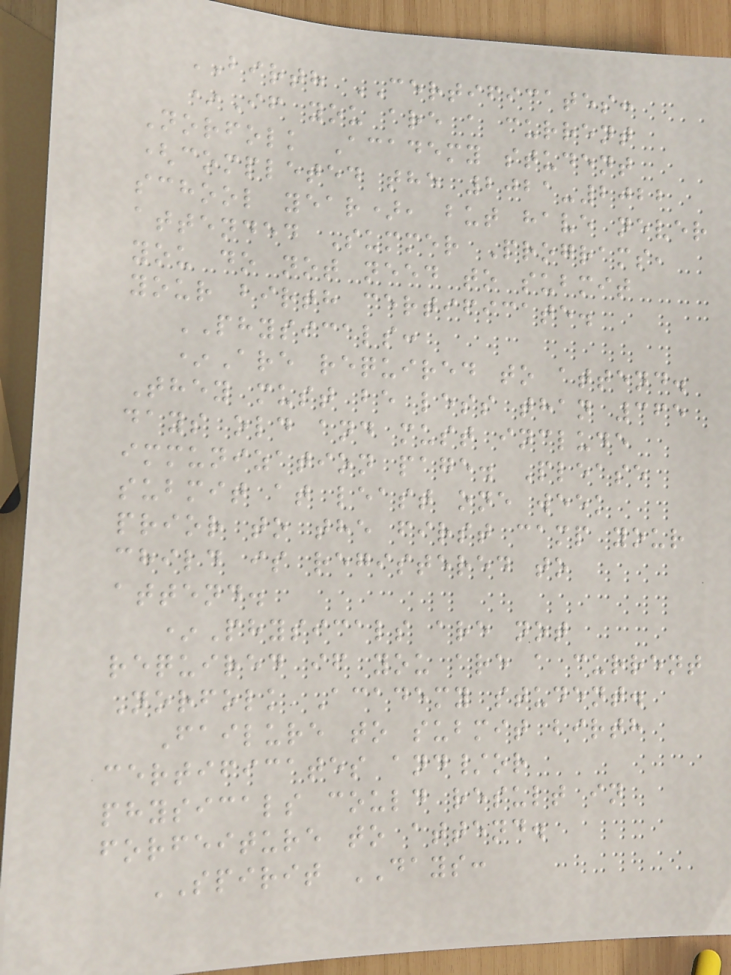BIRTH CERTIFICATES:
*If you are a current
Norfolk Academy student
(completed the 2021-2022
school year), but have never
attended Summer Programs,
you do not need to submit
your birth certificate.
PHYSICALS:
*Are required to attend.
They must be less than 365
days old and must include
immunization page. Please
submit at least one week
prior to the first camp your
child is registered to
attend.
*Physicals are not
required if you are a current
Norfolk Academy student.
Failure to submit birth
certificates and/or
physicals could result in
forfeiture to attend.
SPIRIT DAYS:
